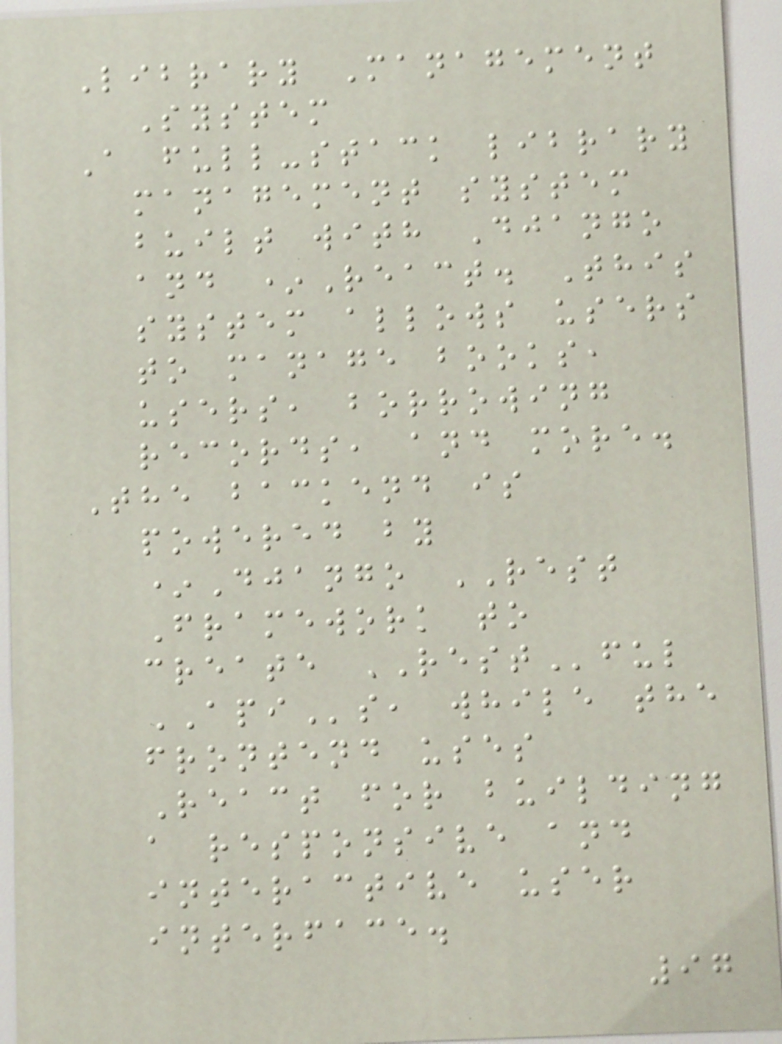Library Management
System
A full-stack library
management system
built with Django
and *React. This
system allows users
to manage books,
users, borrowing
records, and more.
The backend is
powered by
*Django REST
Framework to
create RESTful
APIs, while the
frontend uses
React for building
a responsive and
interactive user
interface.
97
